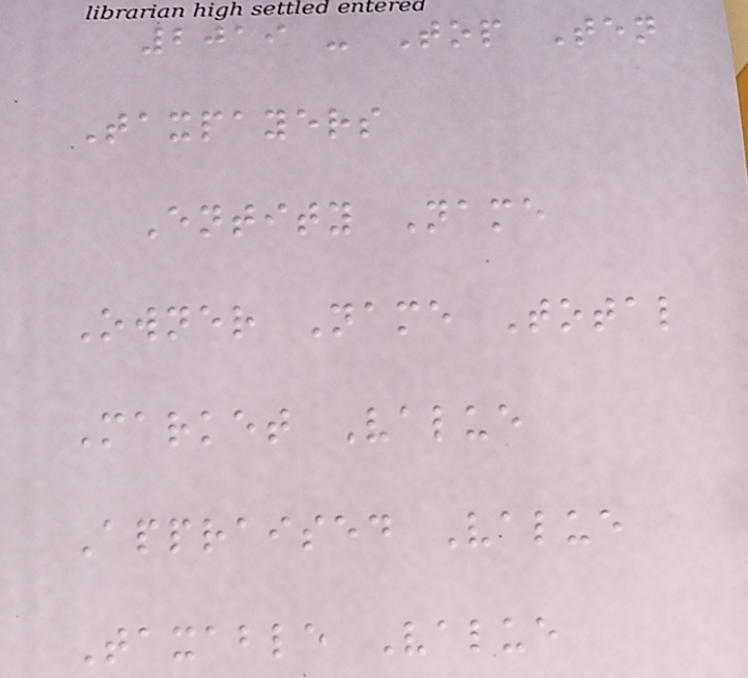2019 - Top Ten
Taxpayers
Entity Name
Owner Name Total
Market Value
Appraised Value
Taxable Value
